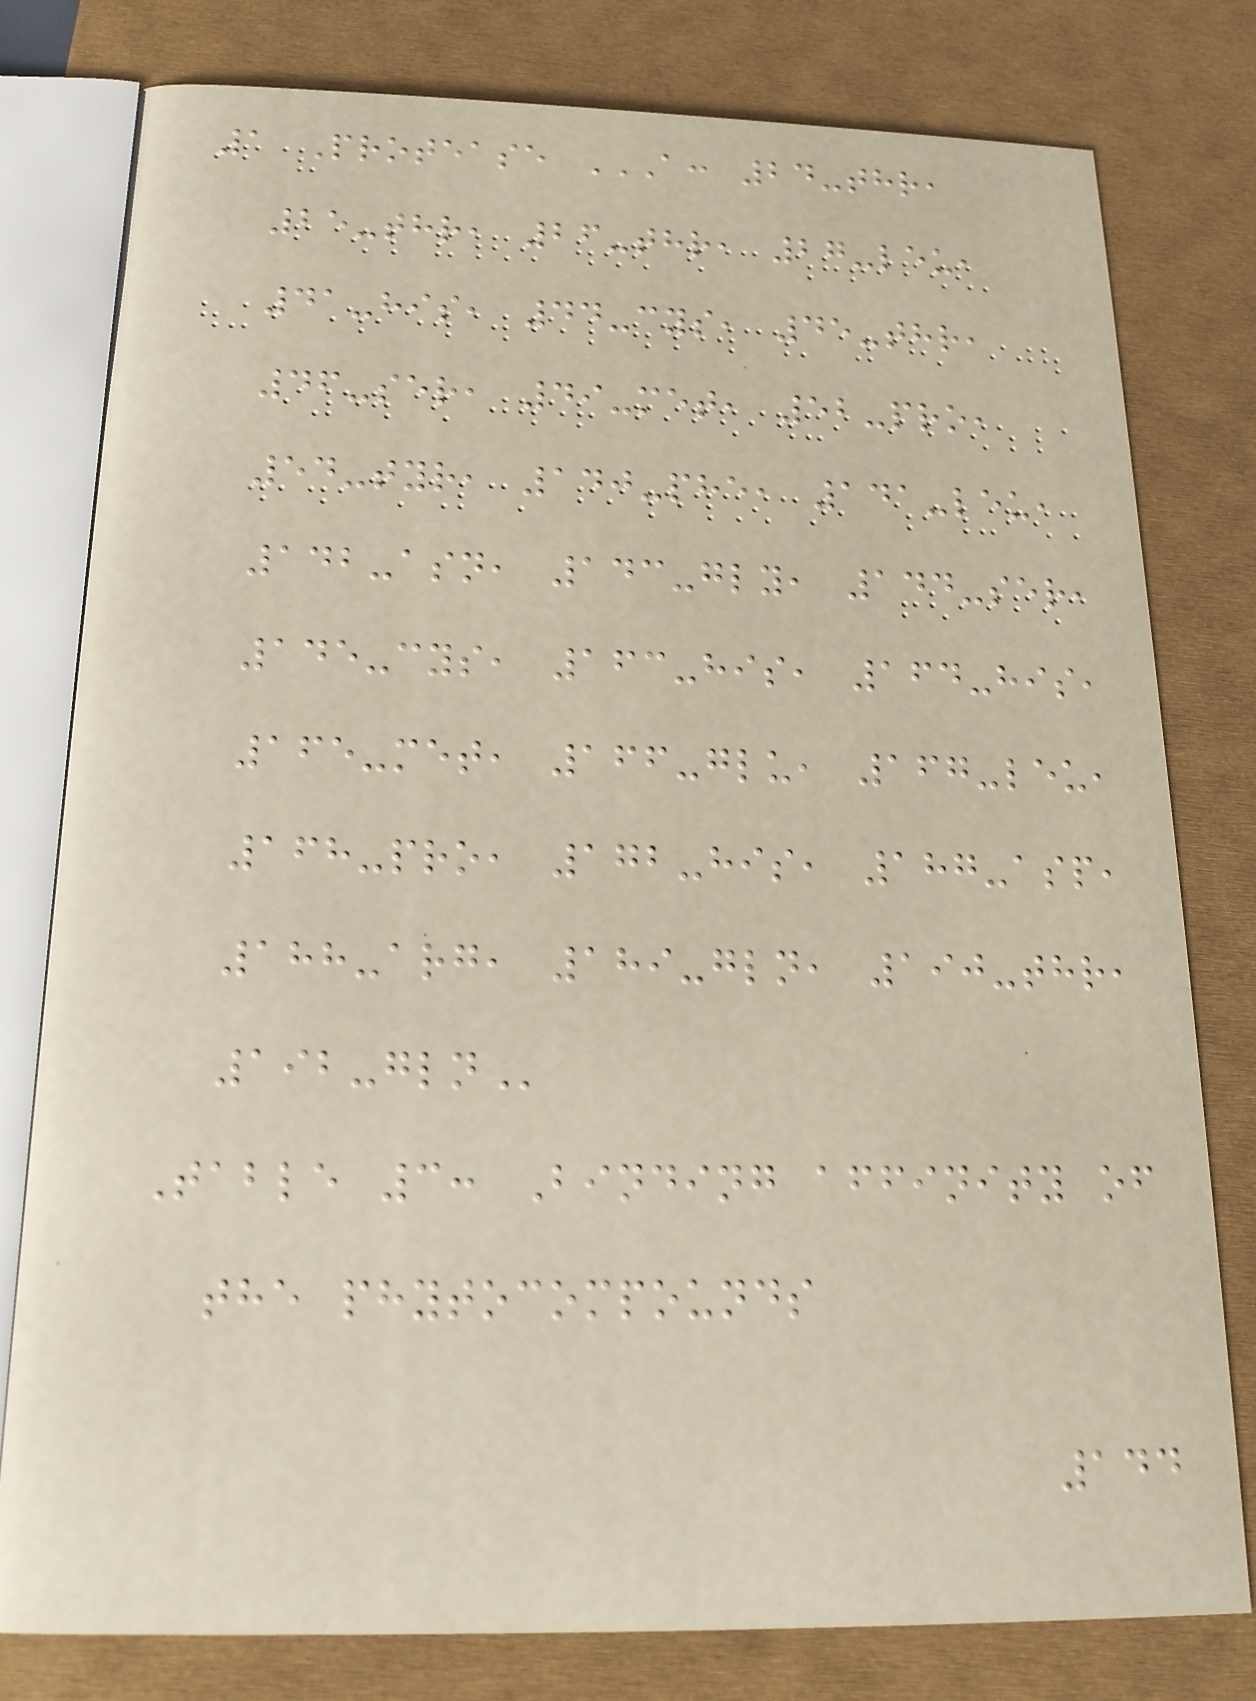1 Protease A: 24-THR,
25-THR, 26-THR, 27-LEU,
41-HIS, 44-CYS, 45-THR,
46-SER, 49-MET, 52-PRO,
54-TYR, 140-PHE, 141-LEU,
142-ASN, 143-GLY, 144-SER,
145-CYS, 163-HIS, 164-HIS,
165-MET, 166-GLU, 167-LEU,
168-PRO, 172-HIS, 187-ASP,
188-ARG, 189-GLN, 190-THR,
192-GLN
Table 3: Binding affinity of
the phytocompounds
144
